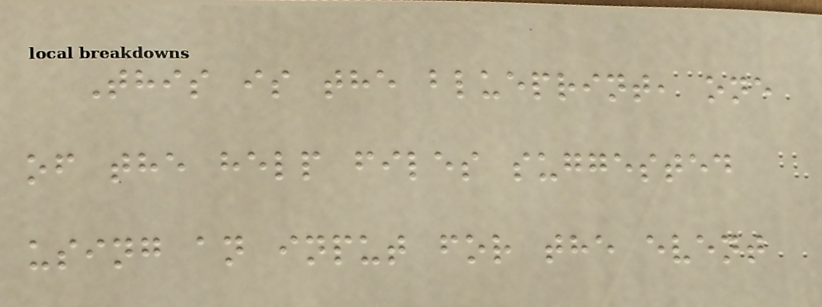This is the blueprint, one
of the help files suggested
using an input for the event
